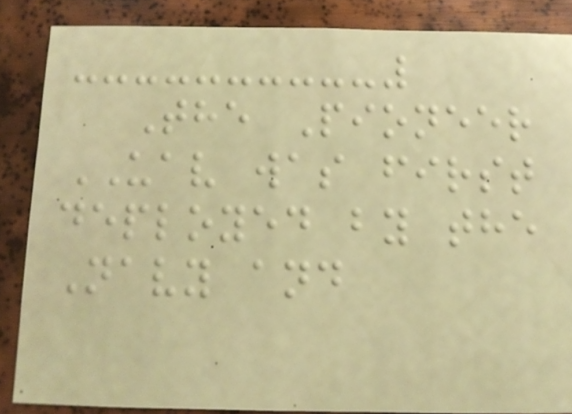The Pioneer
UAV was first
deployed by the
Navy and
